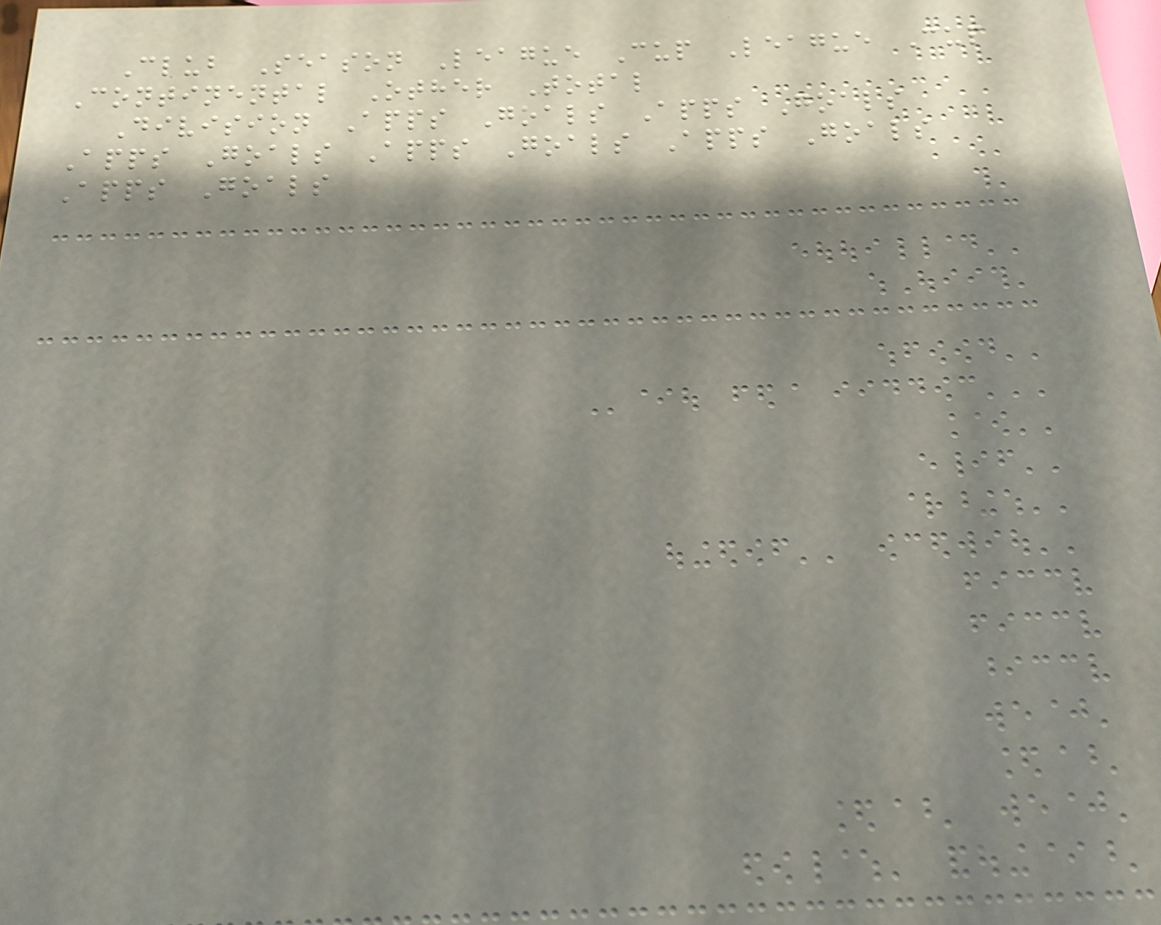Club Season League Cup League Cup
Continental Other Total
Division Apps Goals Apps Goals
Apps Goals Apps Goals Apps Goals
Apps Goals
